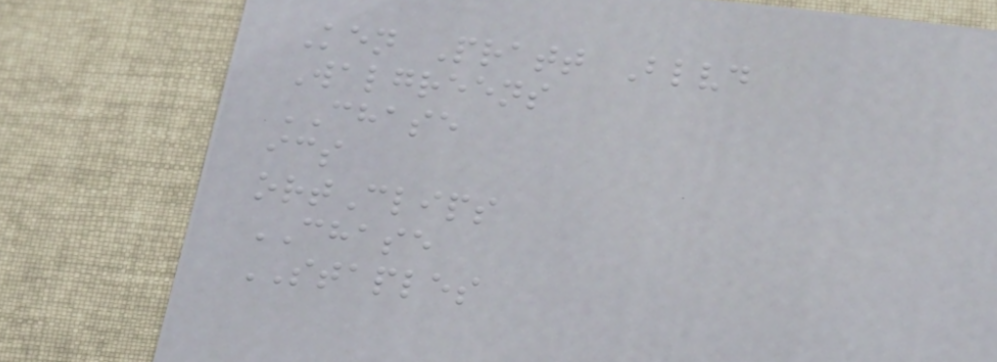Ken Pratt Blvd
Walgreens
CHASE
ics
ortClips
CHASE
STAPLES
